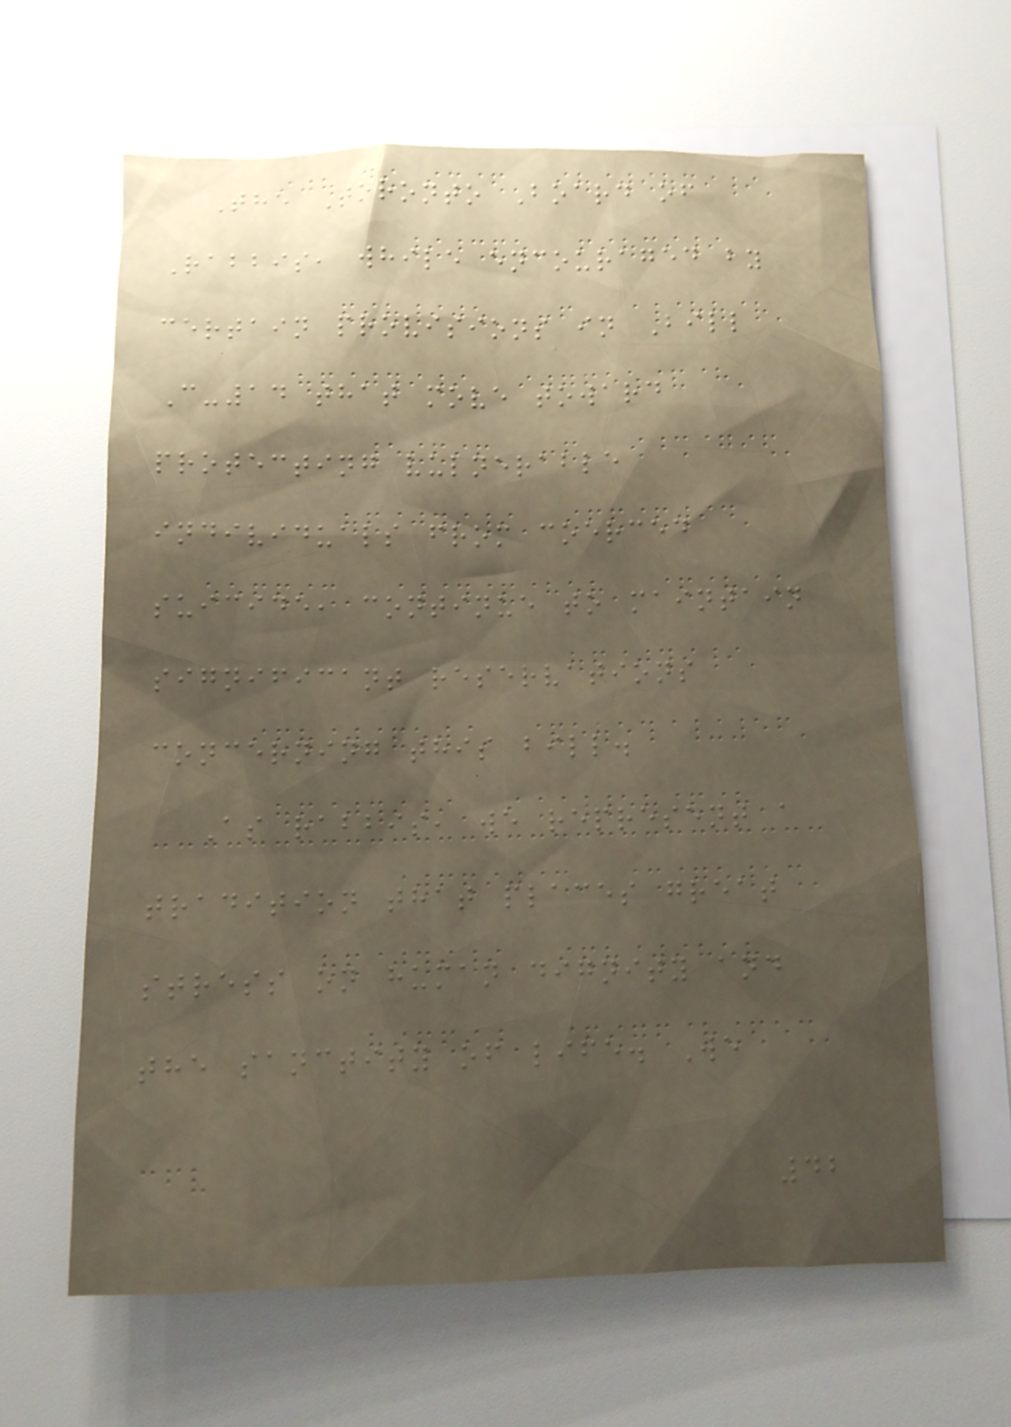The Toronto Board of
Rabbis, while encouraged by
certain provisions in Bill
C-14 that move toward
protecting vulnerable
individuals from coerced
suicide, continue to maintain
significant reservations
concerning this bill.
As rabbis, we represent a
tradition that places great
stress on human dignity and
the sanctity of life. We
42
